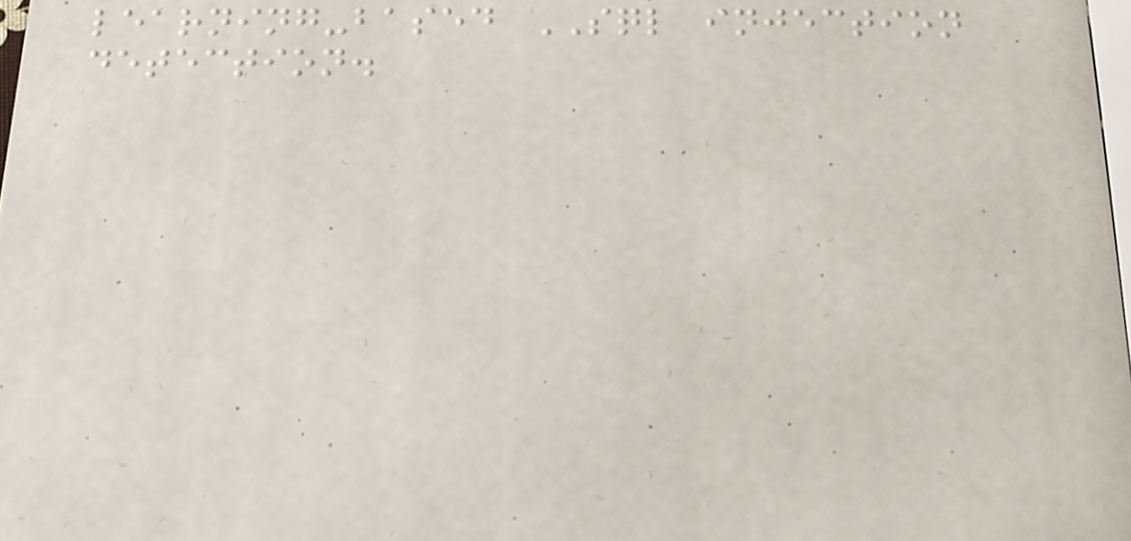learning-based SQL injection
detection.
